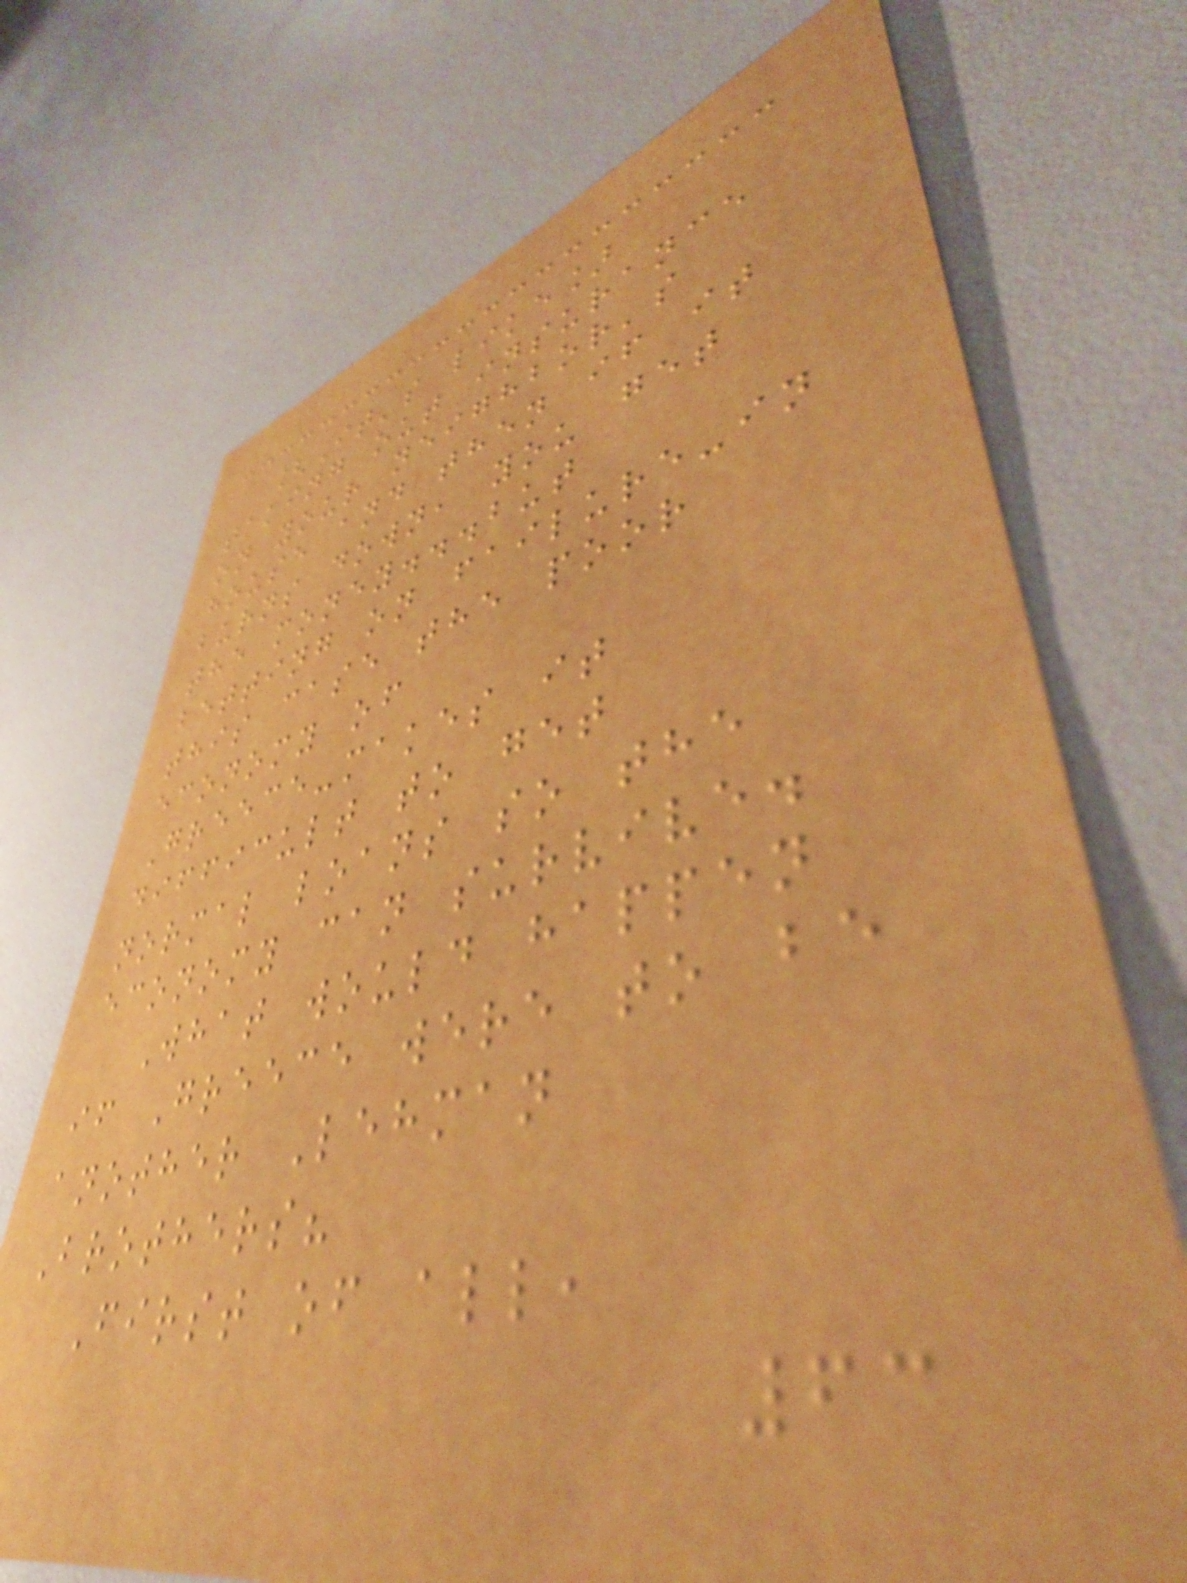[It's like]
taking out insurance
on your neighbor's
house and then if it
burns down, you get
the money...but
betting on failure-in
this case the poor
economy of
Greece-makes it
difficult to get
normal loans so the
economy can survive.
What would happen
if Greece were to be
another Lehman
Brothers?
First of all,
63
